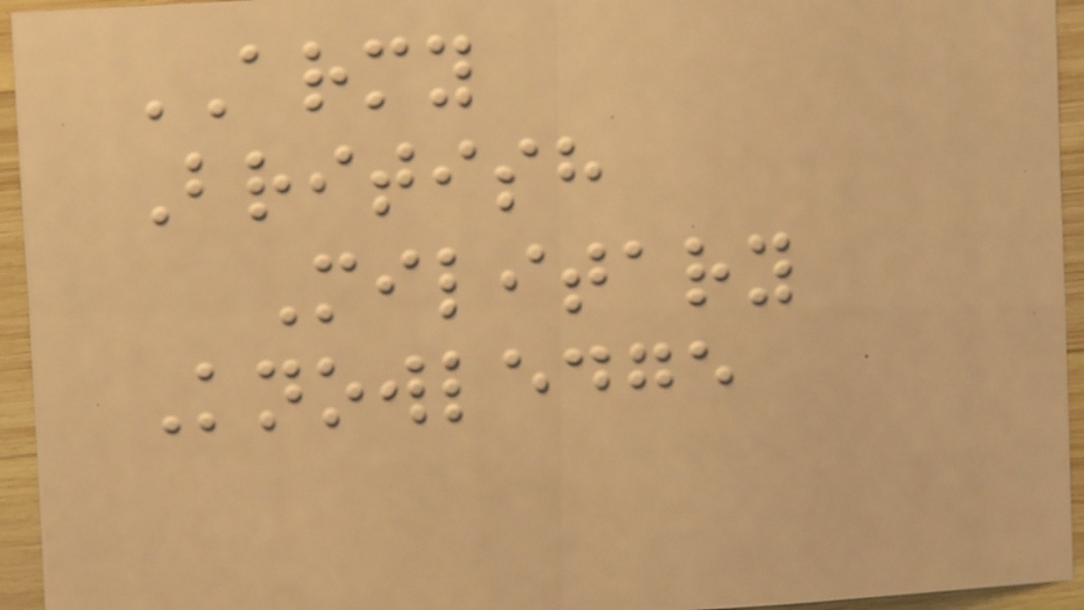ARMY
British
Military
Knowledge
